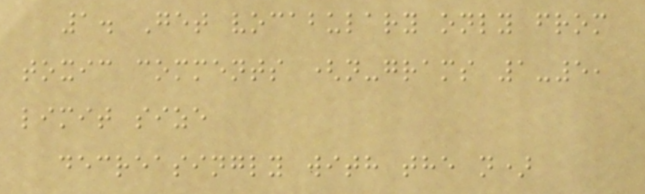1. Get vocabulary only from
toxic comments (n-grams 1-5,
limit size
decreasingly with the n)
